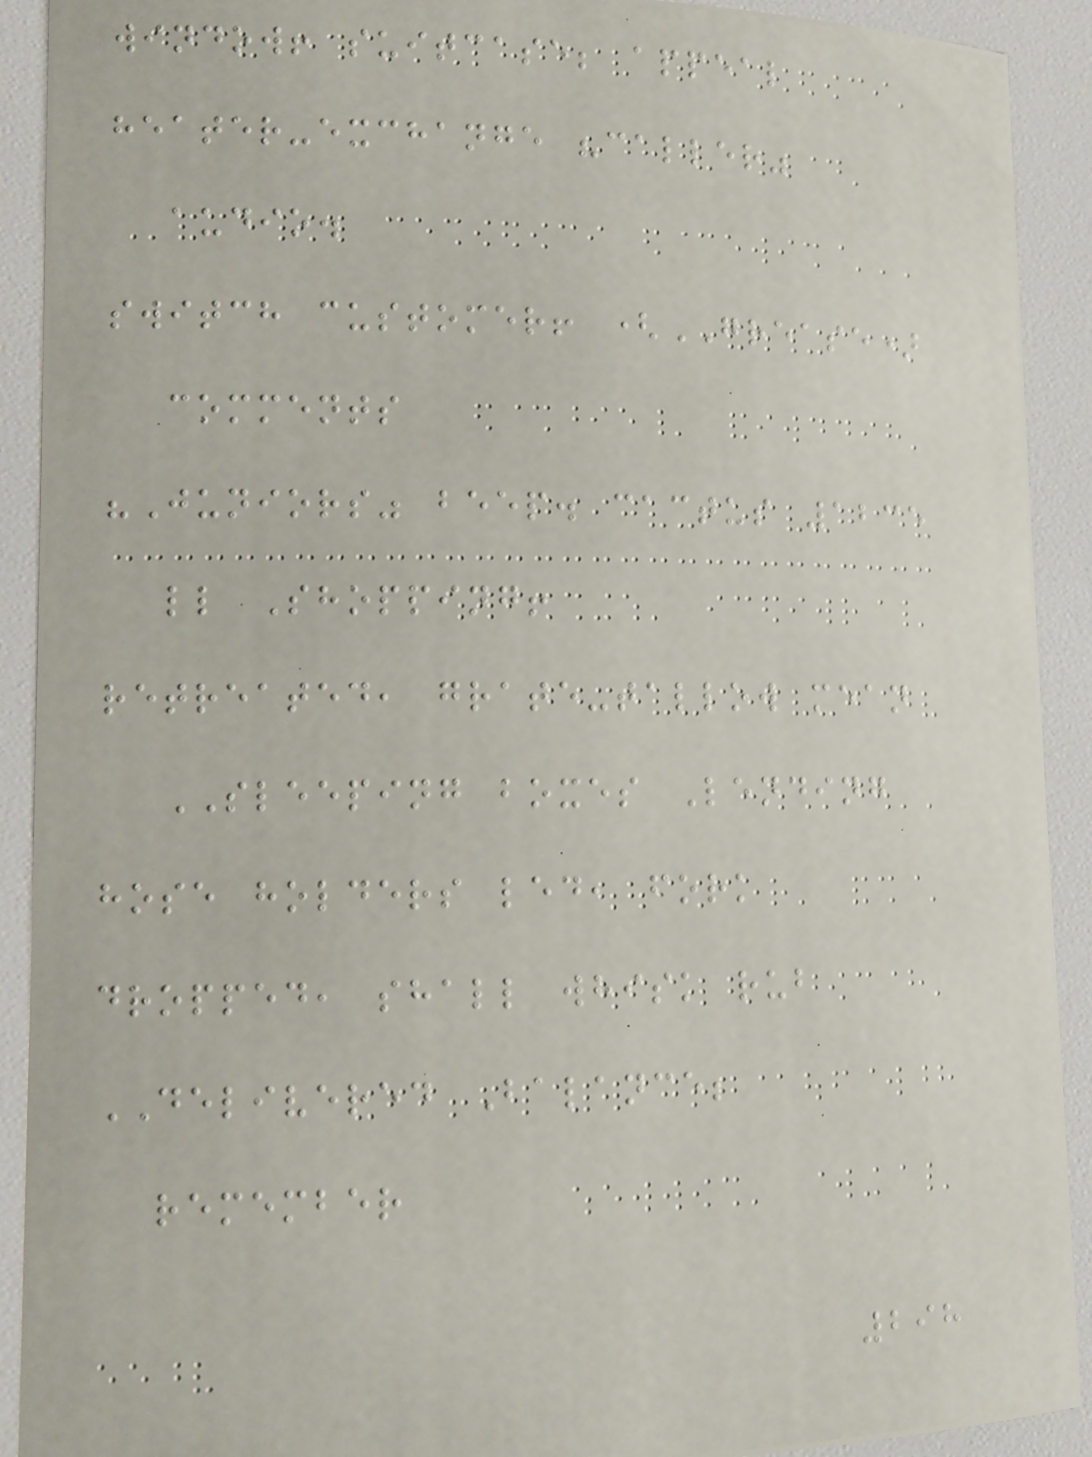window! suitcase; appeal
heater-exchange "caller"
audio.
switch customer! (GREASE)
comments
"Juniors" beep. cactus 1235
ll Shopping!
retreated, grate-tallow mean
SLEEPING boxes Lending
hose holders led, fork
dropped, shall whisk rub
DELIVERED Balance;
remember
298
